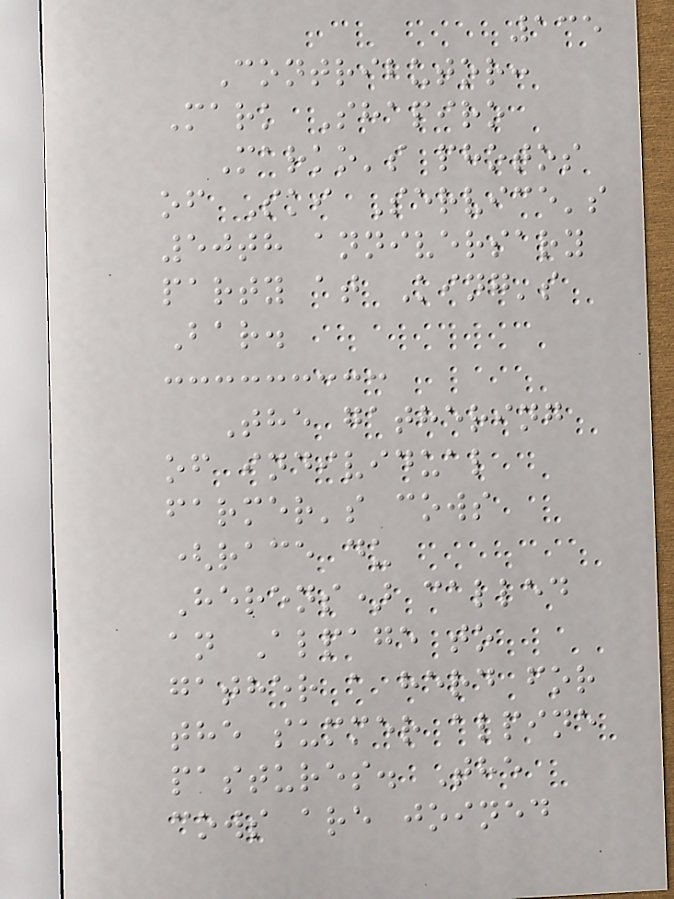135
Contributor:
Mark Shapiro
Marko's photos
of Ski Service's
50th anniversary
party at King's
Bar.
The gathering
of individual
farmer's cows
(race du
Herens) called
an Alpage to
gather a herd for
the summer alpine
pastures. The
cows are joined
